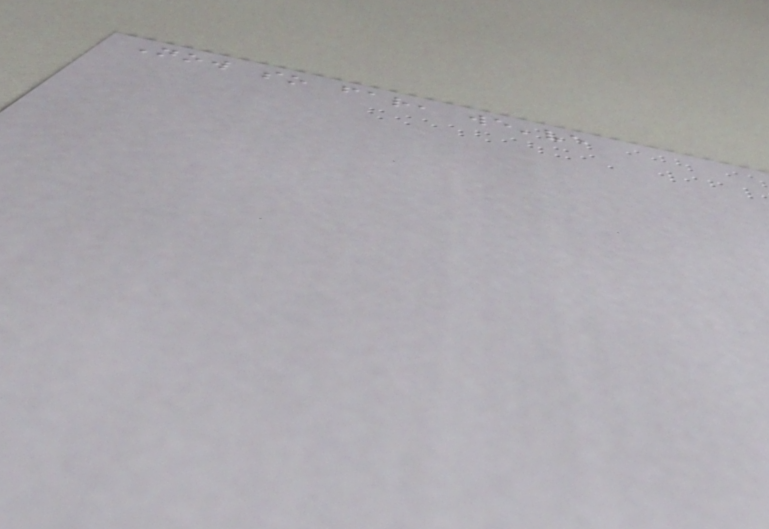Now so far, we've
